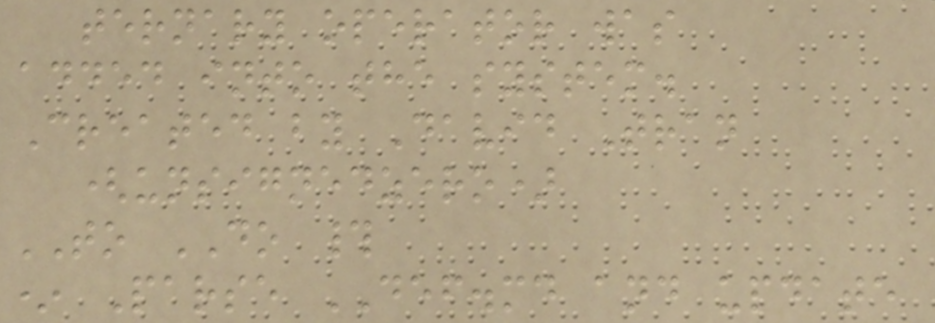ternary operator was
added into the system.
Created by David Tran
(unsignedzero)
TO DO #
* Parse DEF.md and update
